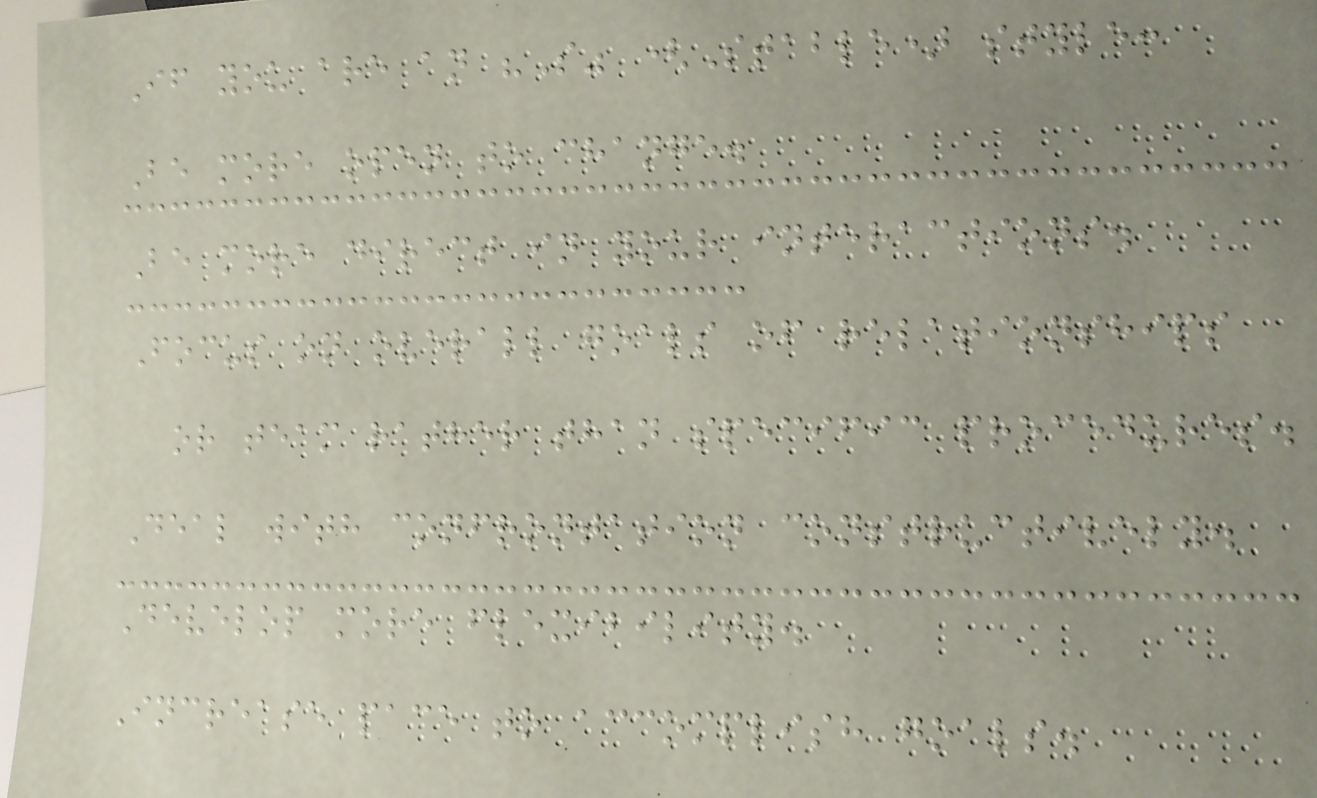If you are an "S" (Stable) style:
Be more open to change.
Be more direct in your interactions.
Focus on overall goals of relationships
or team rather than specific procedures.
Deal with confrontation constructively.
Develop more flexibility.
Increase pace to accomplish goals.
